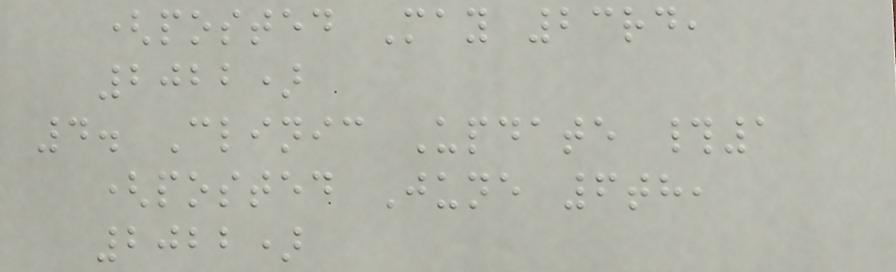(posted May 23rd,
2022)
4. Clinic Update #1
(posted June 6th,
2022)
